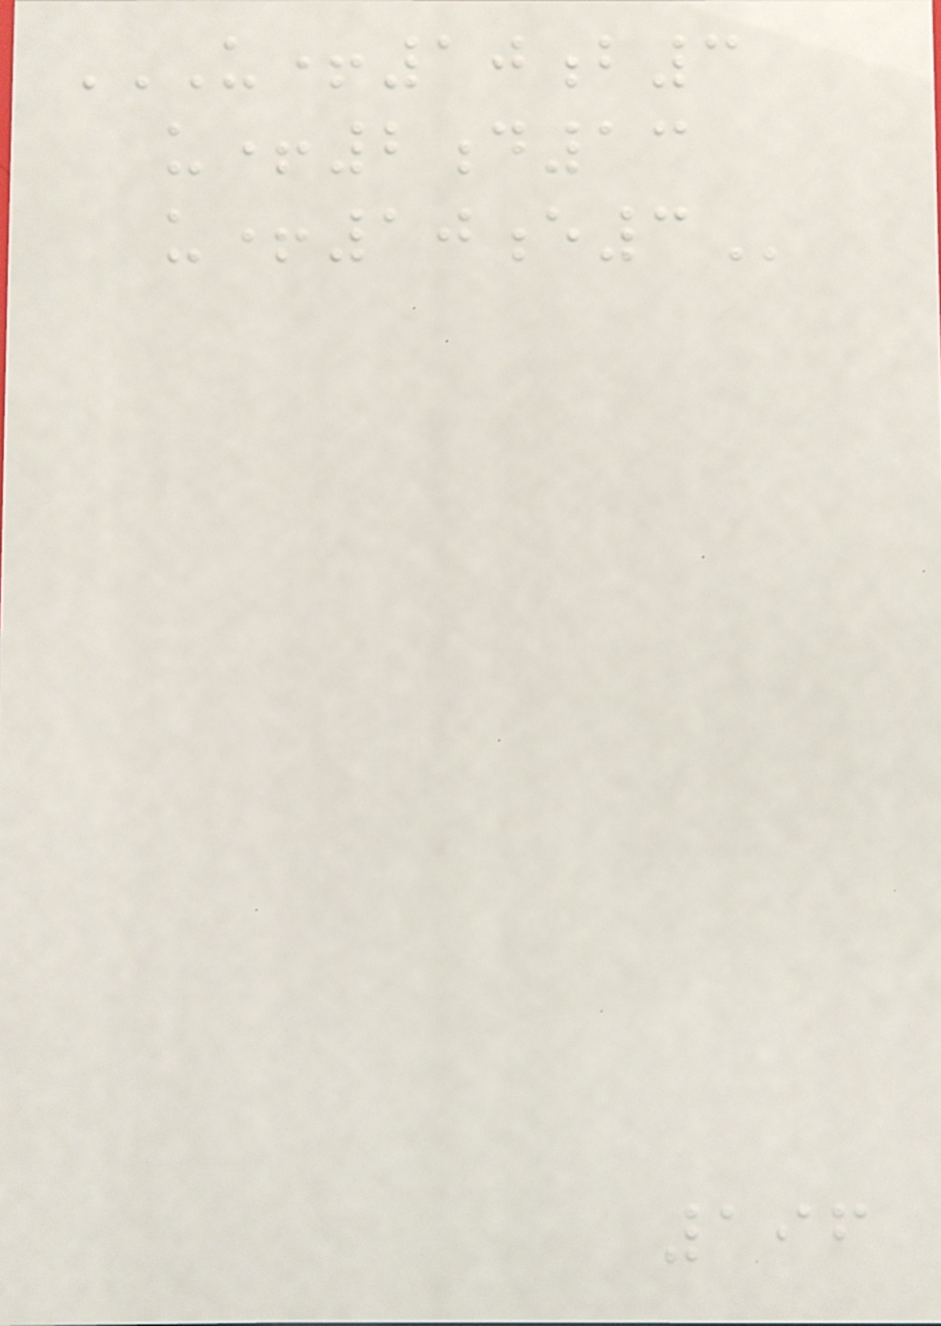U+10B3
U+2D13
U+10E3
196
